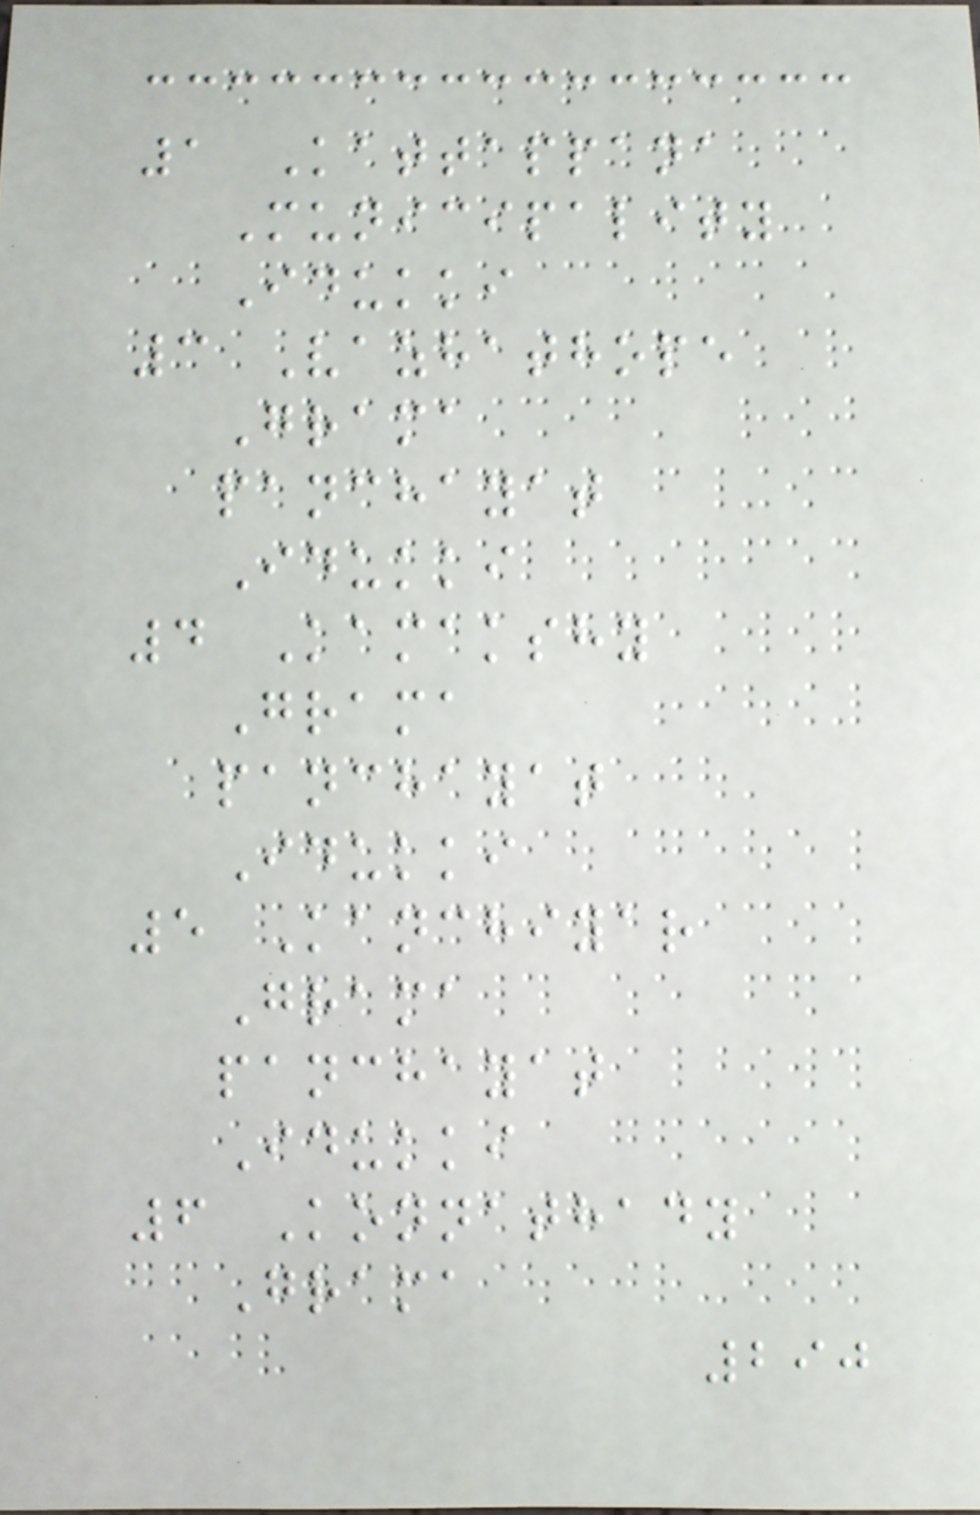1 Kattappana
Municipality
Idukki
3 Vazhathope
Grama
panchayat
Idukki
4 Kamakshy
Grama
panchayat
Idukki
5 Kanchiyar
Grama
panchayat
Idukki
6 Konnathady
Grama
290
